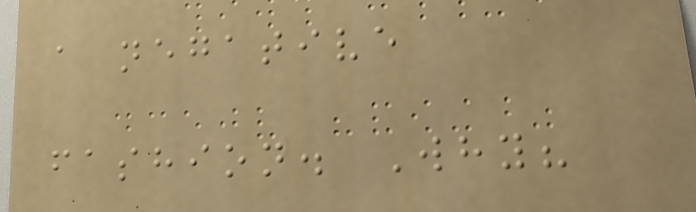a negative
fashion. Why?
